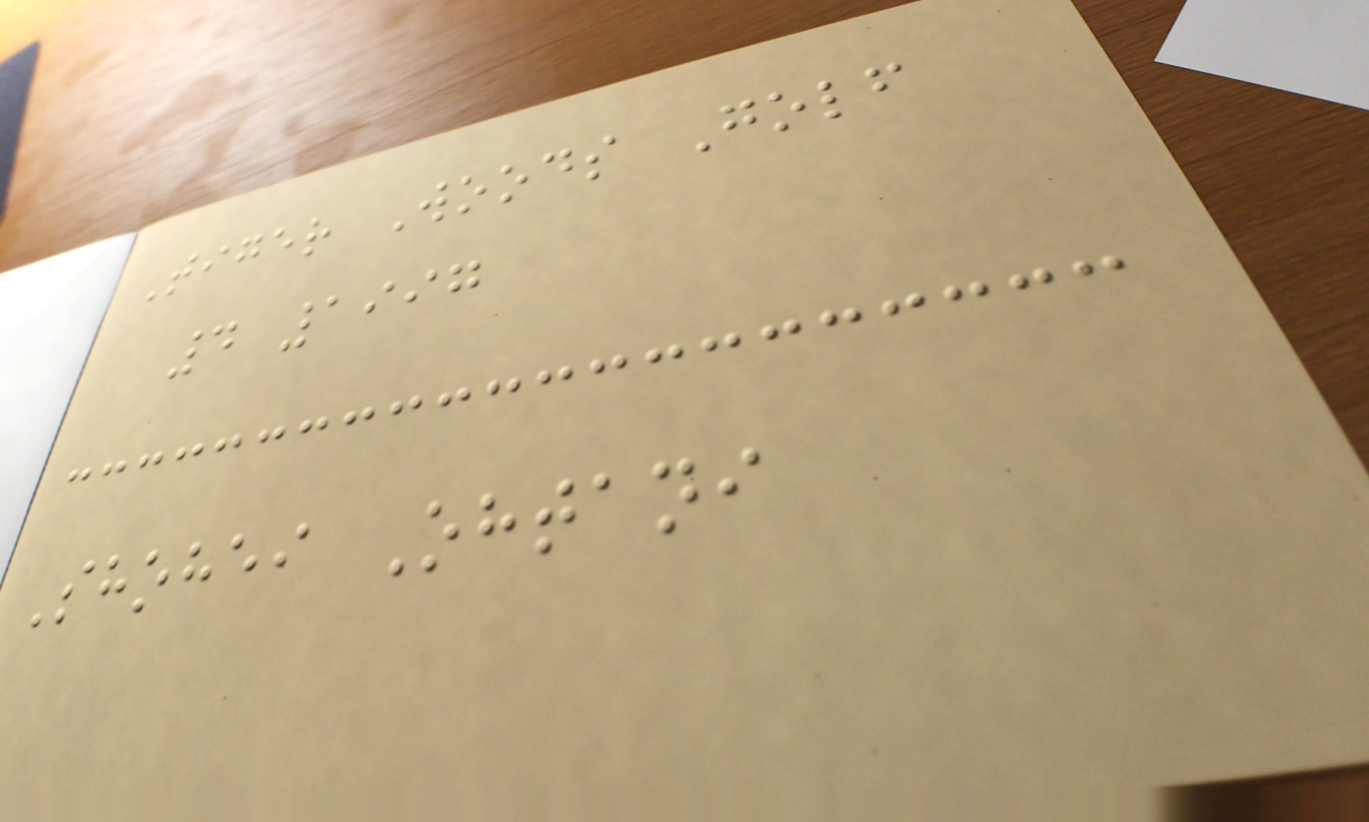Tiger Woods Golf
4 1997
Shohei Ohtani
